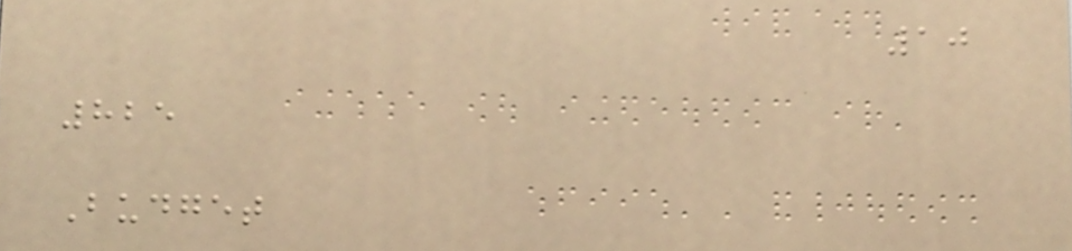10
825
Budget
